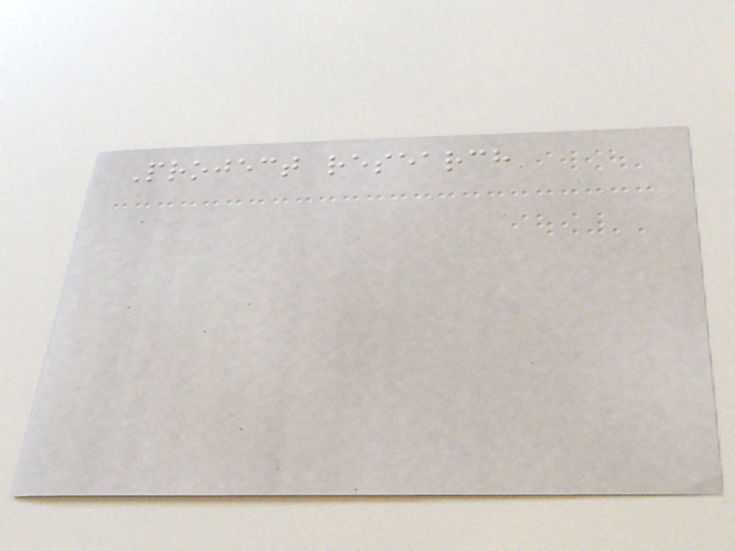Project research
